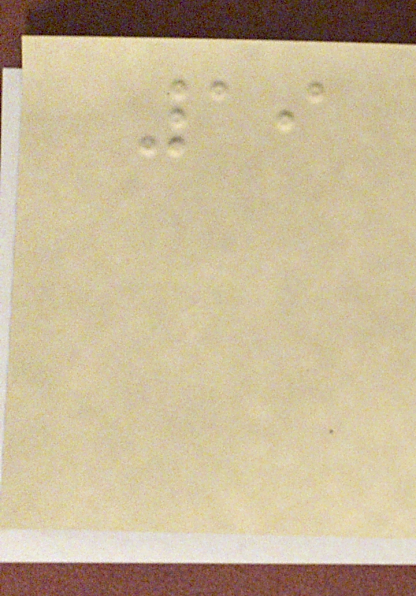19
